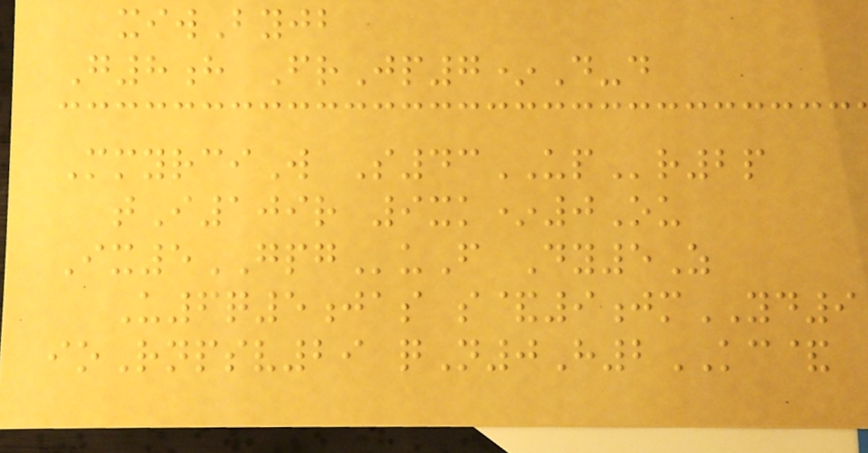xiwByjb
G8h FrJp7*D-d
MmyrciW S43UPr2p
tI109r 9xk*0Ou
Ix5GPGuF Dy5Z
U6q5jas s&9jmYD9
ioRnpsv29 qN0H2KC&
